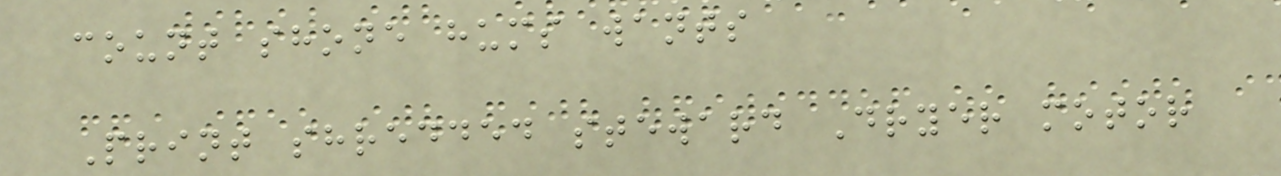count shone hums wants
Print shredded steward Dryer motor
